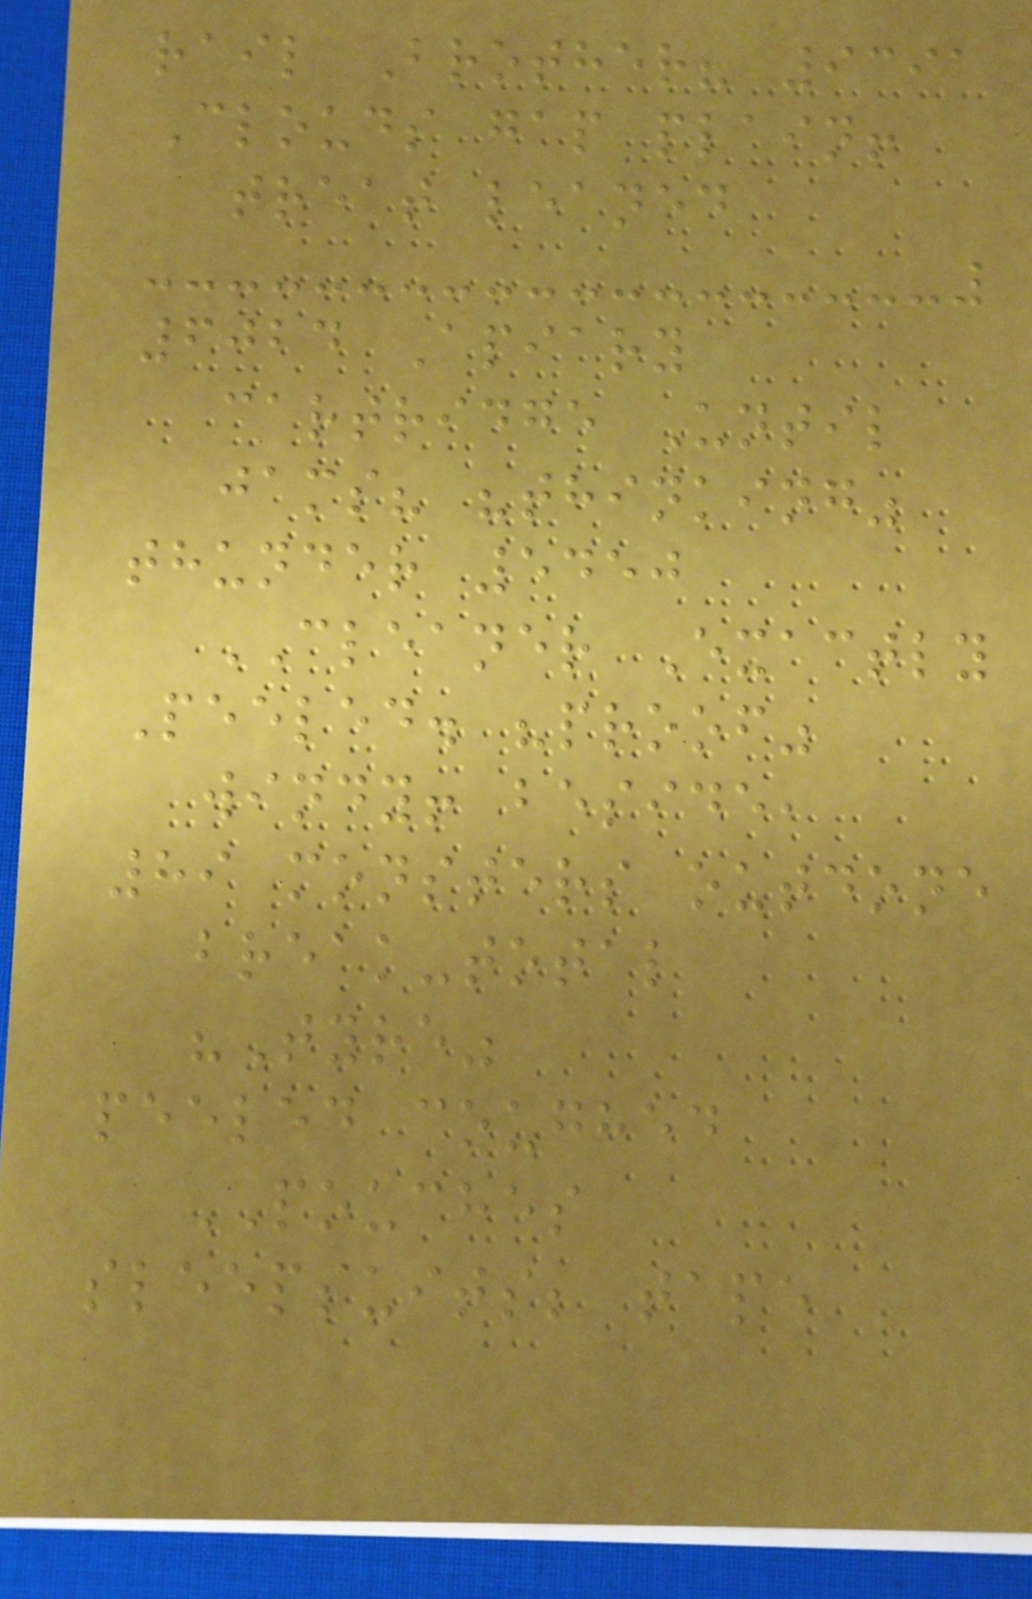rail Brother? 9391
Clouds gap plain!
treat leaned
6024 Apiary
cartridge Until
jams? "thinking"
thunder 5450
CLEANER Exactly
Peeled. "proof"
windy! beside,
89 monsters outdone
break-total
"Tyre"
peeled coughed
POUCHES
sleepsuits; tape
